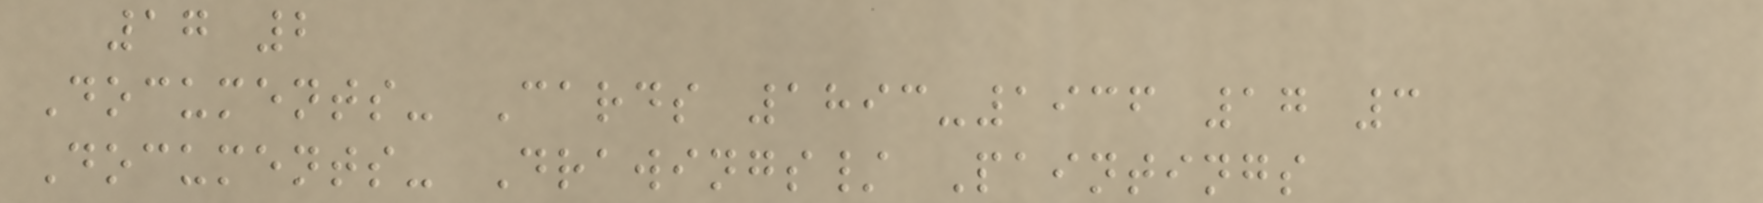17 2
Documents- Cards 1893-1936 17 3
Documents- Drawings/ Paintings
